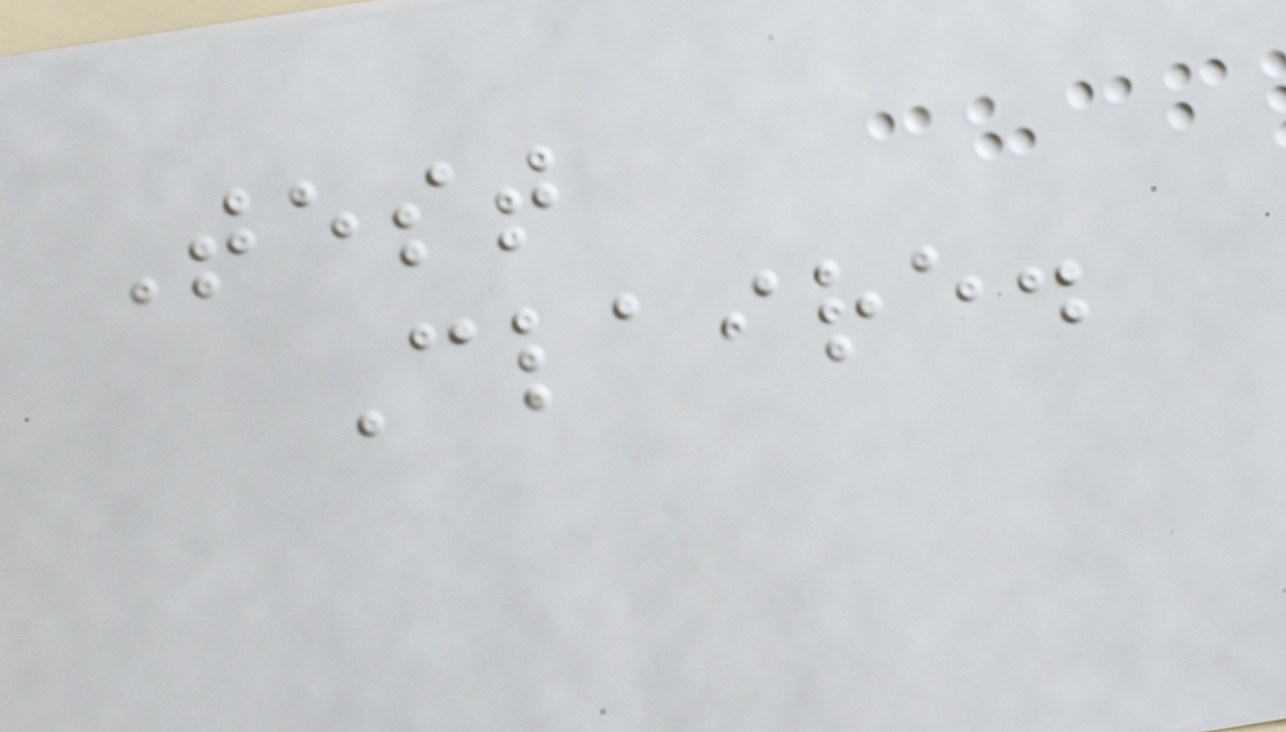Test
Claire.
